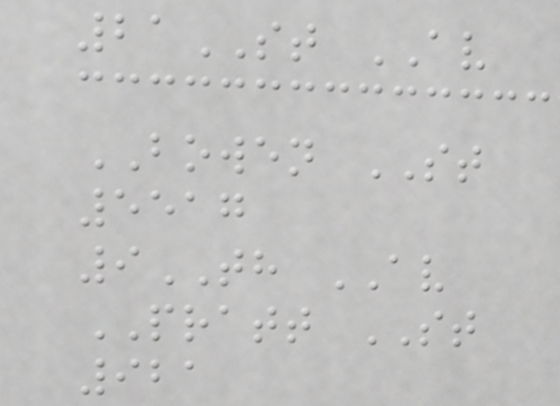21ST AV
BOWEN ST
5517
9TH AV
PRATT ST
921
